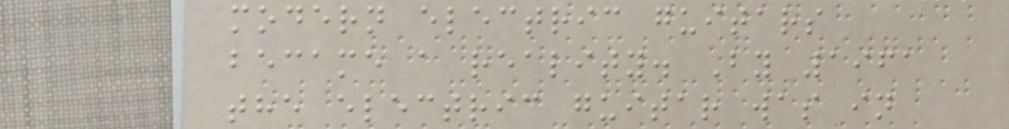modern electric guitars
became a reality. By 1961
the electric guitar was in
